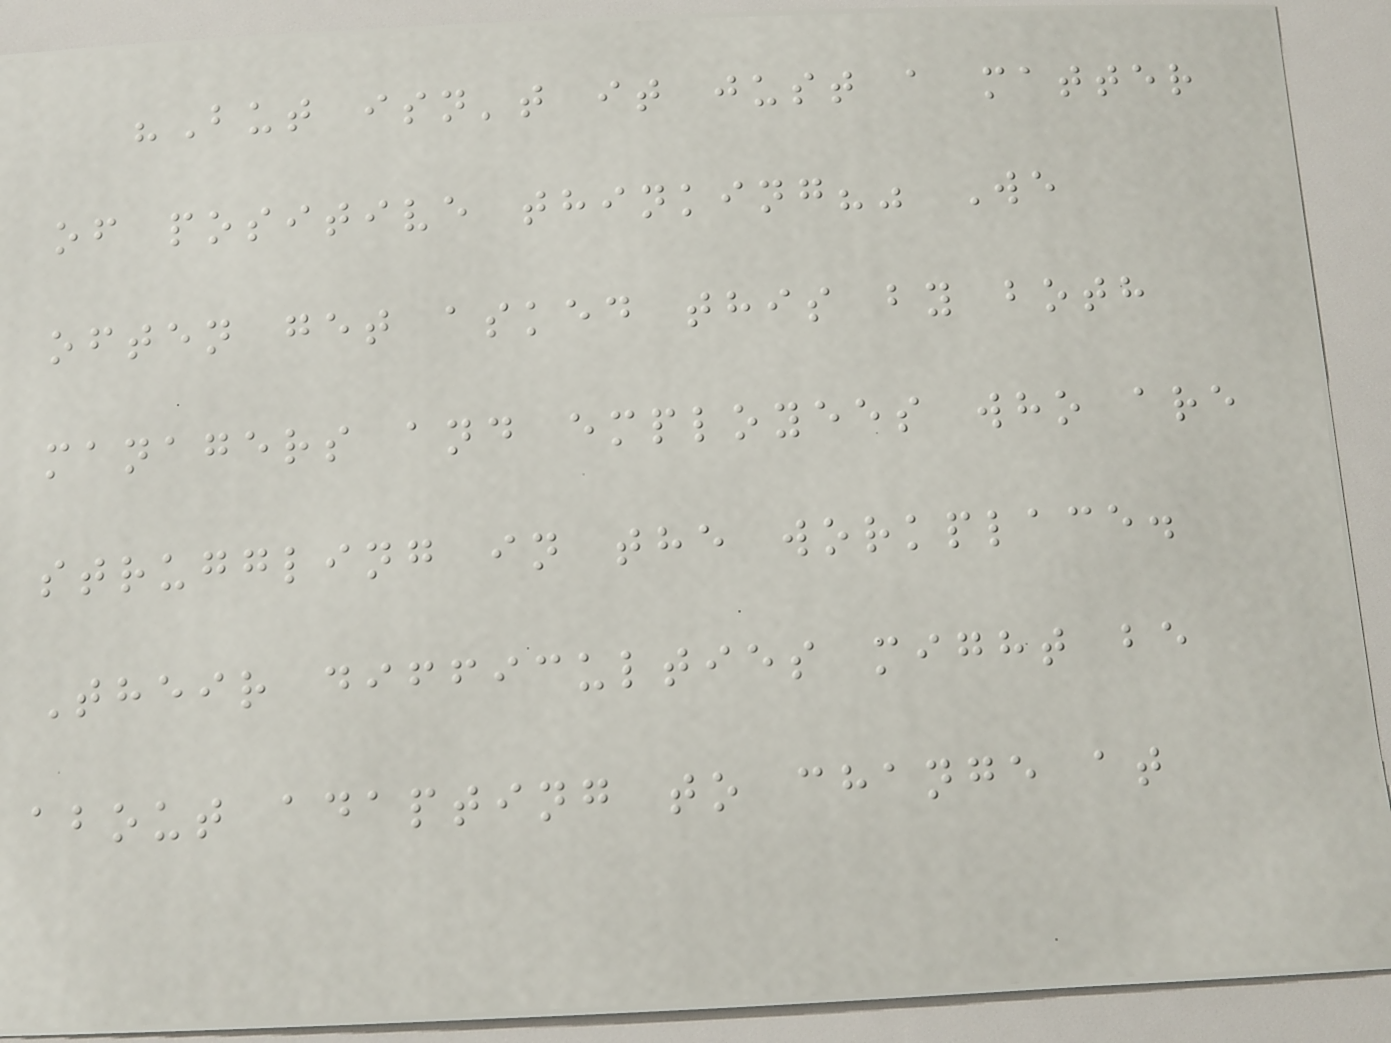"But isn't it just a matter
of positive thinking?" We
often get asked this by both
managers and employees who are
struggling in the workplace.
Their difficulties might be
about adapting to change at
